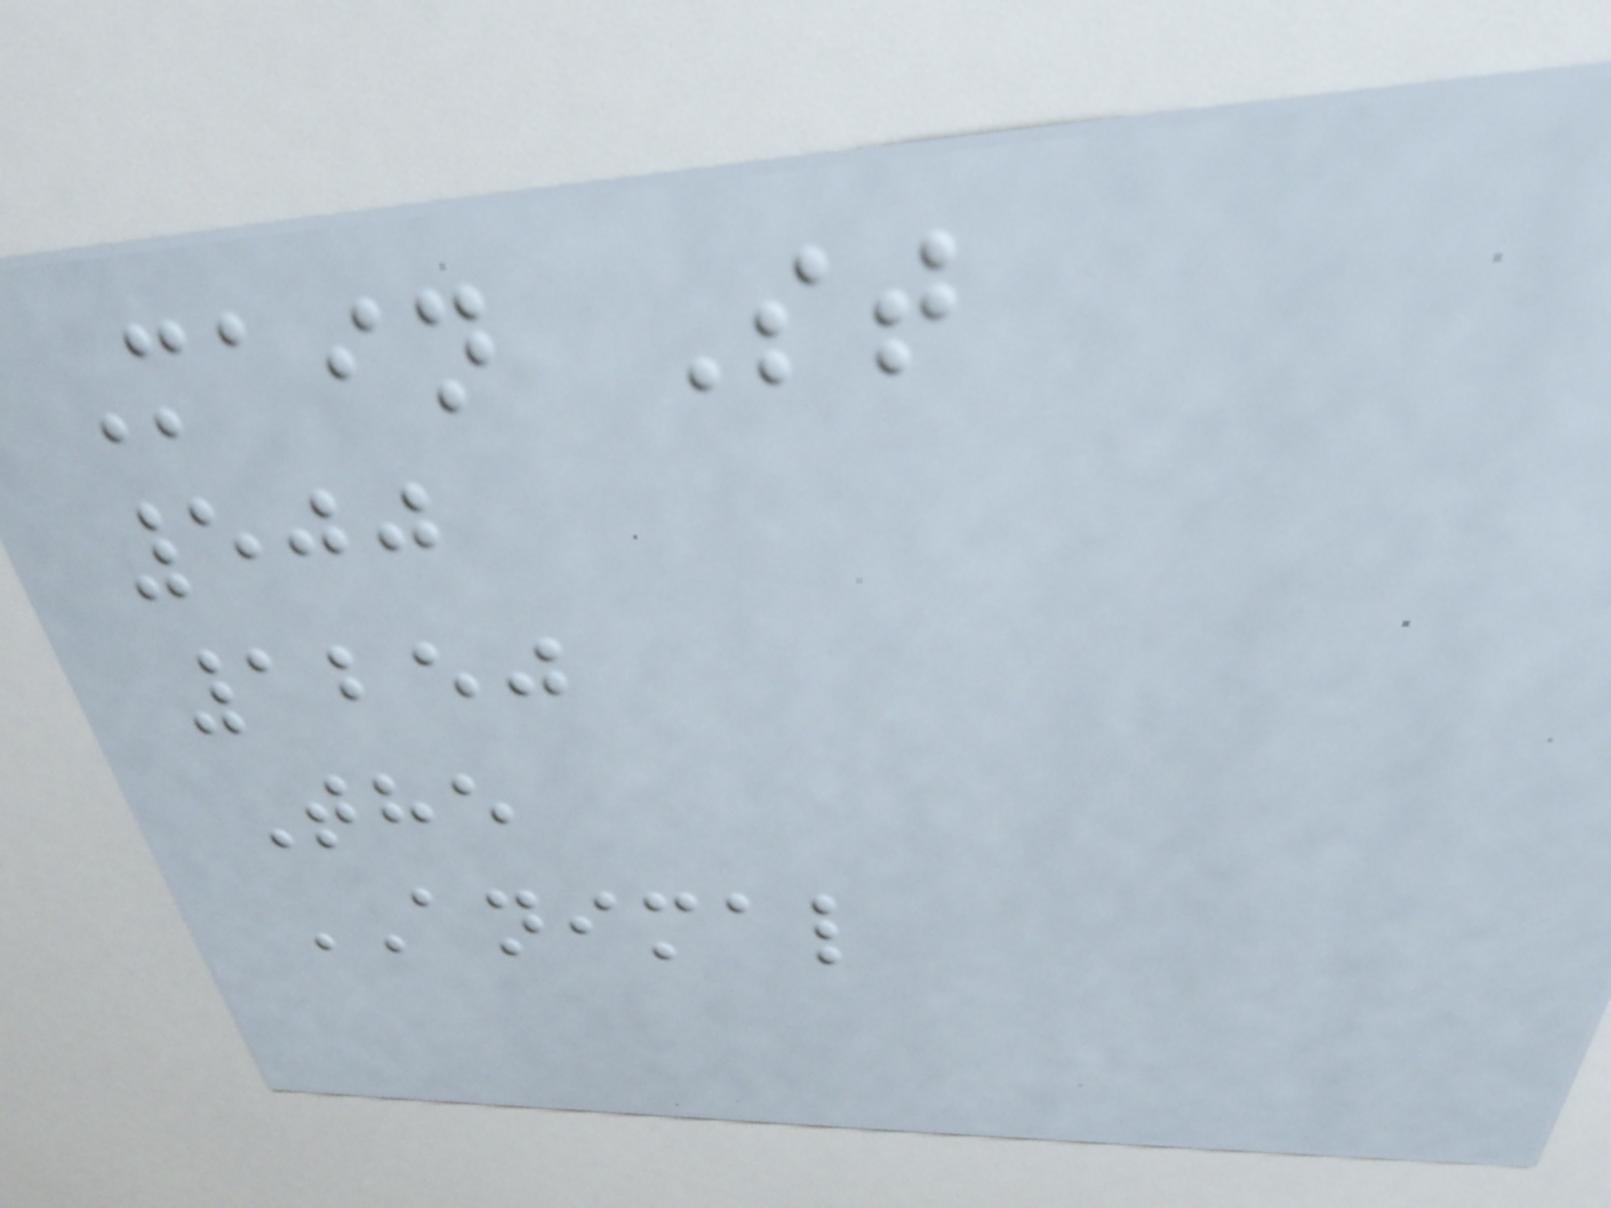Main St
500
1250
The
ANIMAL
